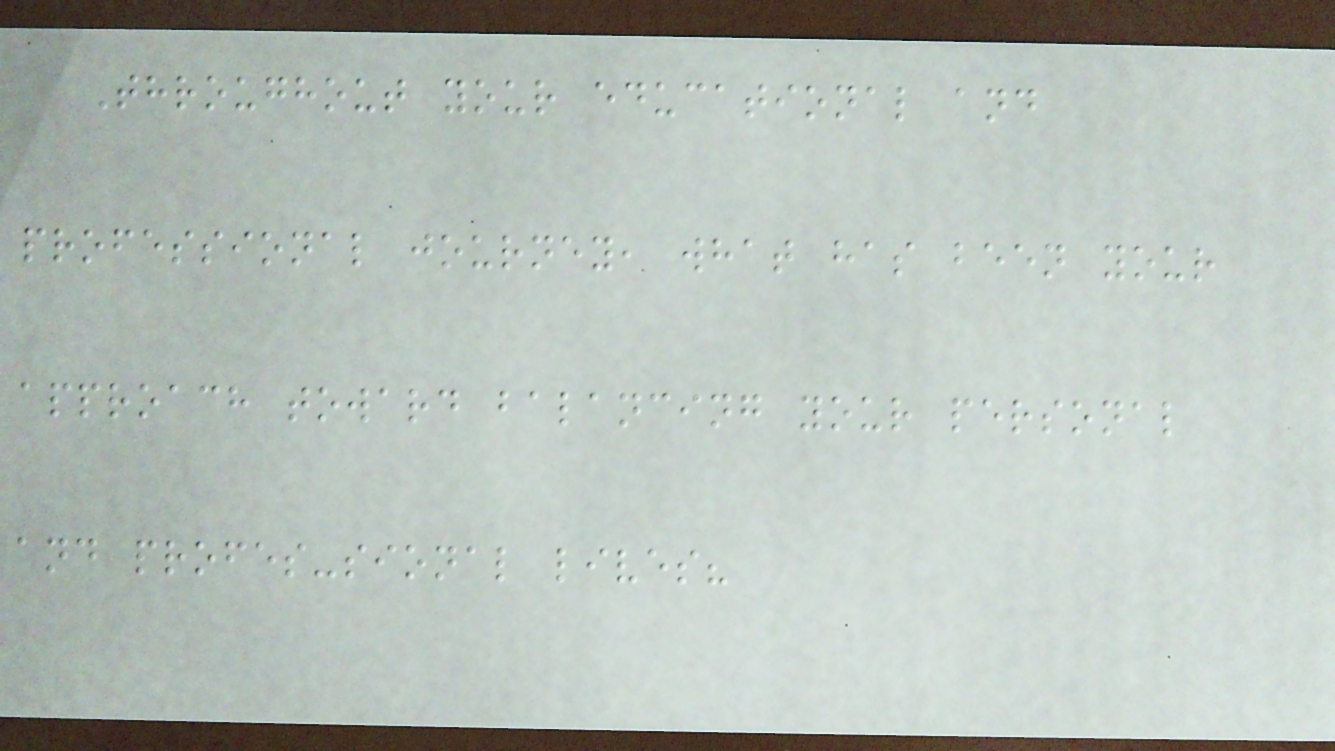Throughout your educational and
professional journey, what has been your
approach toward balancing your personal
and profes-sional lives?
